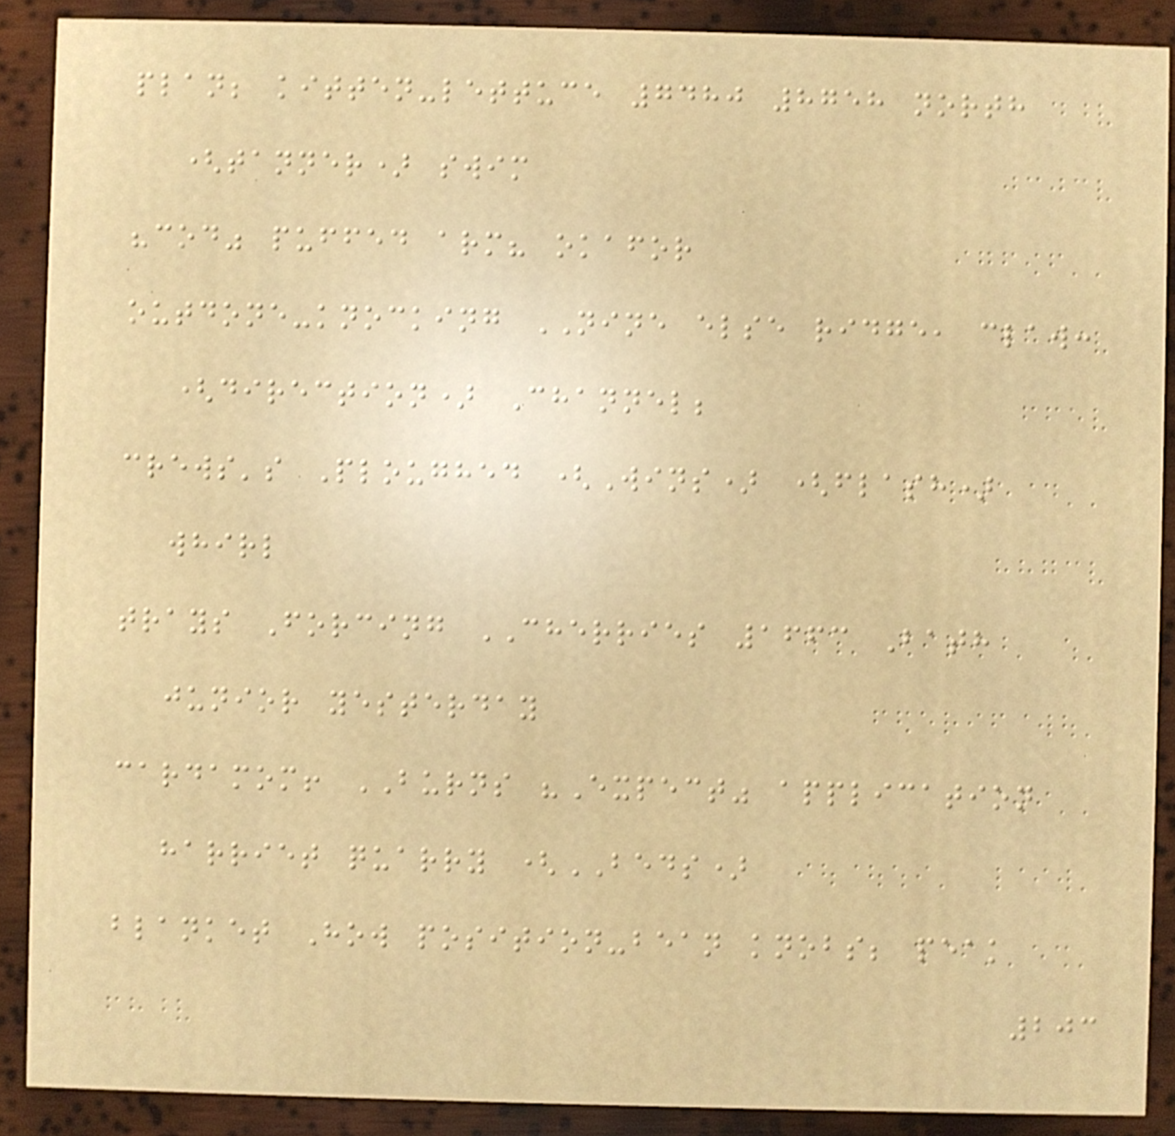plan; kitten-lettuce 7480 8758 north
(tanner) swim
"cod" puffed arm? okafor
outdone-knocking NINE else ridge, claw:
(direction) Channel;
crews's Ploughed (Wins) (flash)
whirl
trays Forcing CHERRIES 1663 Bath
junior yesterday
cardamom! BURNS "Expect" application
harriet quarry (BEDS)
blanket How position-bean knobs; peak
203
